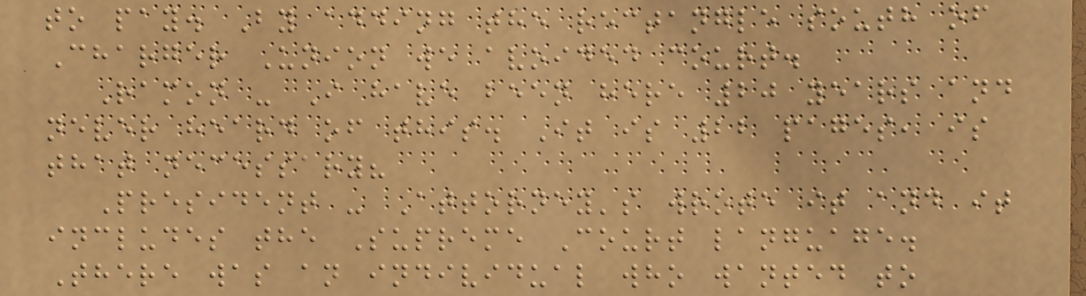to pay. By adding the rectangle south of
Charger Union we avoided court.
Ramon - I have been here 20 years and
never heard of this. It is 22 pages, is
that necessary?
President - Attorney's wrote it and it
includes the Supreme Court language.
There was an individual who wanted to
